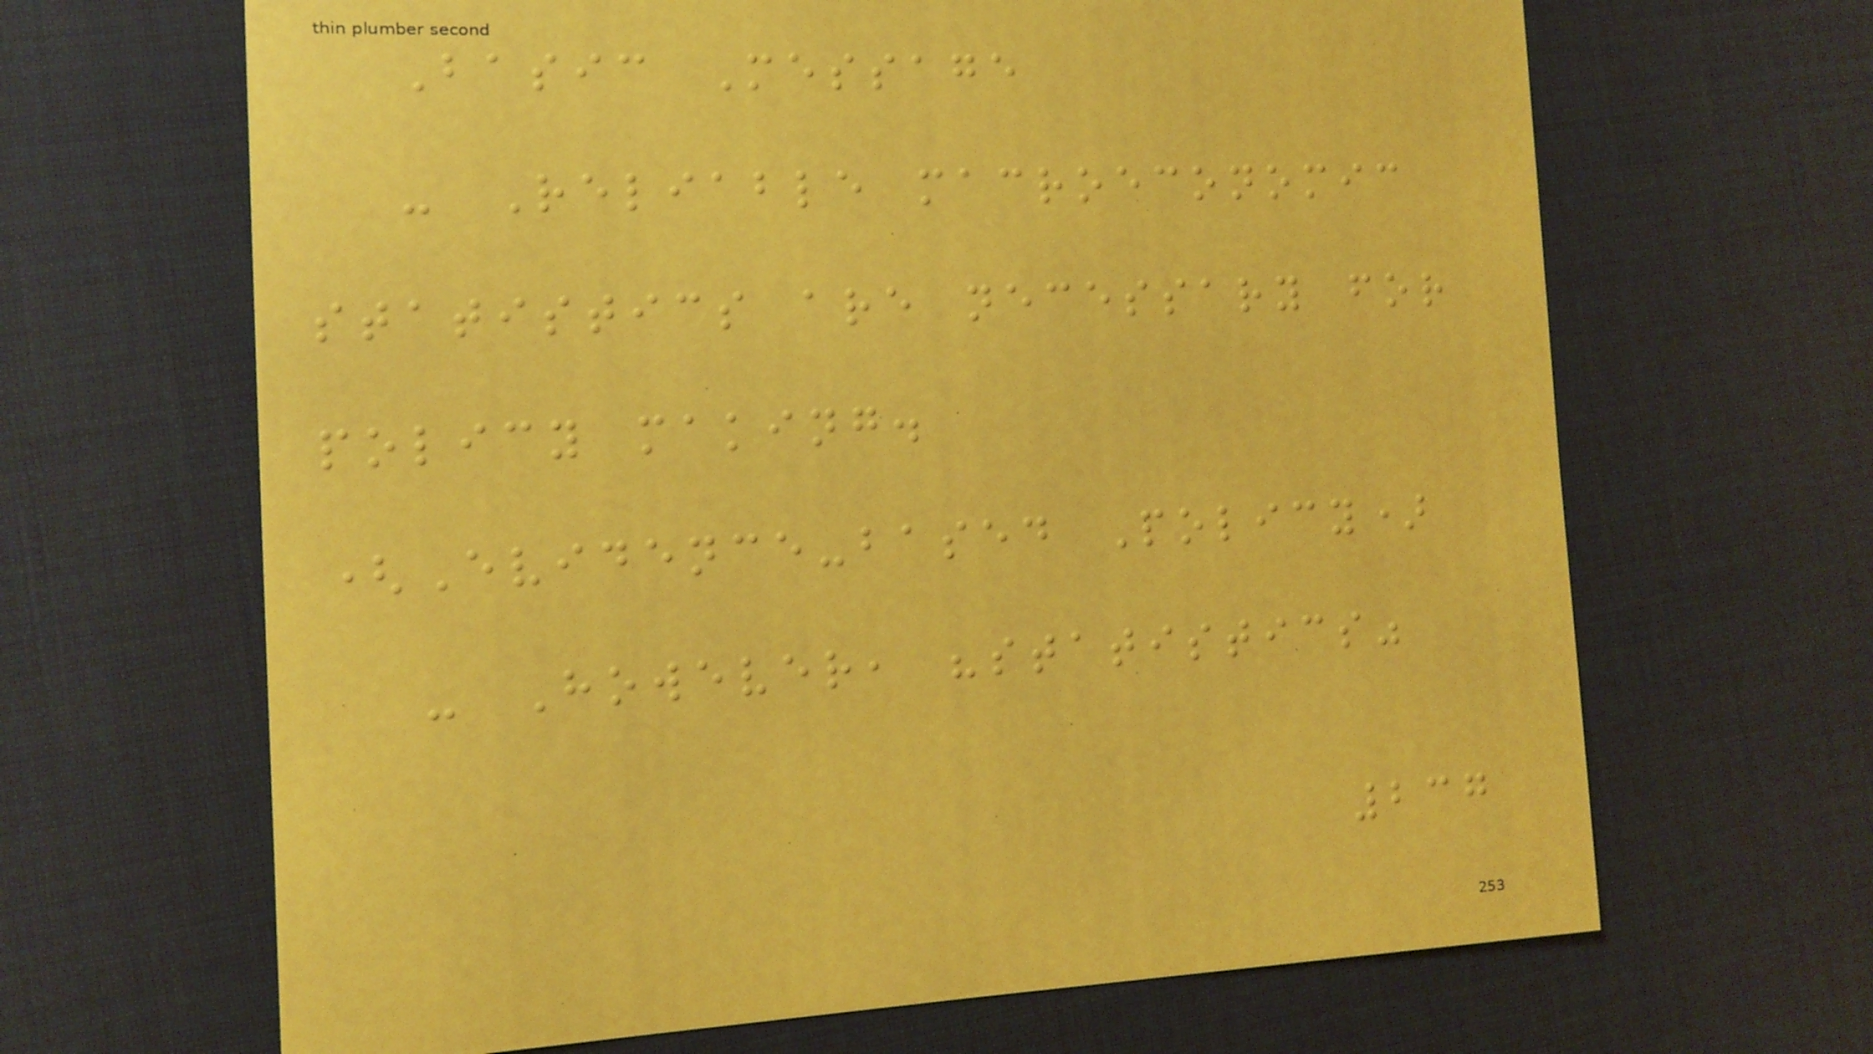Basic Message
- Reliable macroeconomic
statistics are necessary for
policy making.
(Evidence-based Policy)
- However, "statistics"
237
